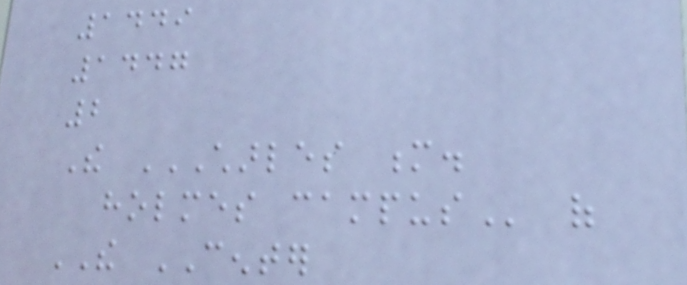1449
1447
2
The CHARLES M.
HOLMES CAMPUS of
THE CENTER
